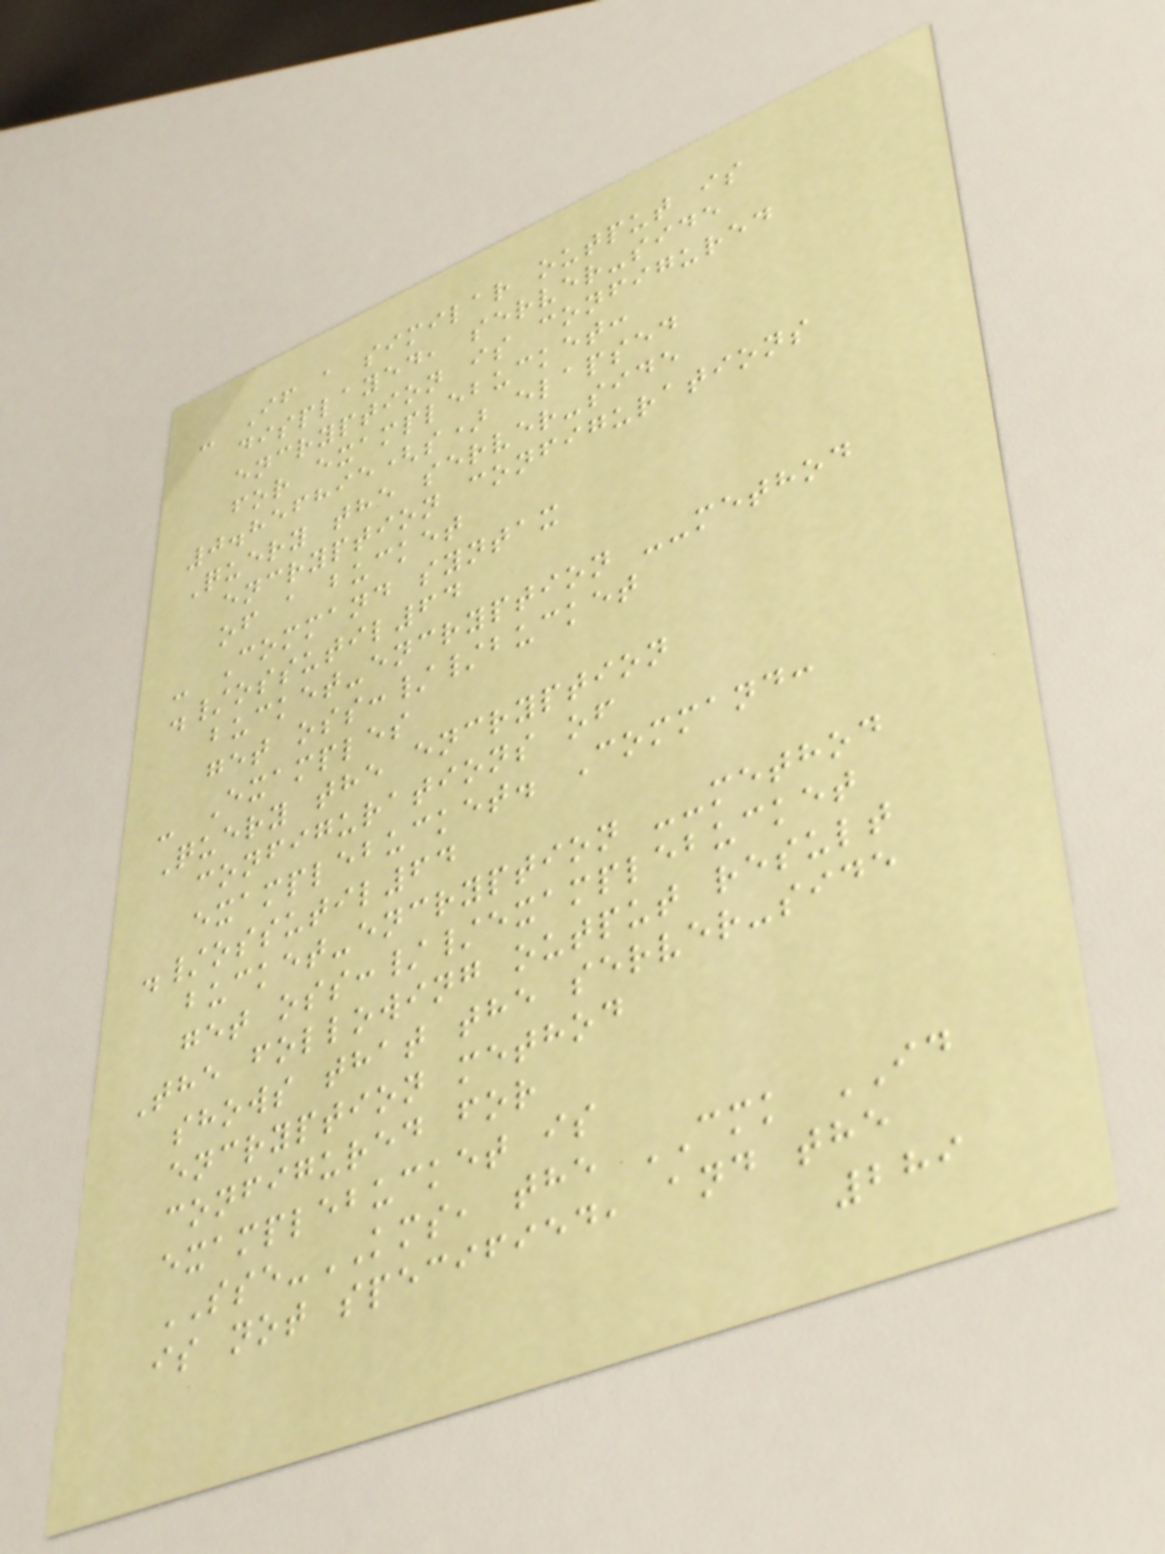- If a similar output is
displayed, server-side
encryption is configured
for examplebucket:
0.856895(s) elapsed
Query the server-side
encryption configurations
of a bucket
- Command syntax
./ossutil64
bucket-encryption --method
get oss://bucket
- Examples
Query the encryption
configurations of
examplebucket. Command:
./ossutil64
bucket-encryption --method
get oss://examplebucket
The following output result
shows that the server-side
encryption method
configured for
examplebucket is
SSE-KMS, the CMK ID
is not specified, and the
289
